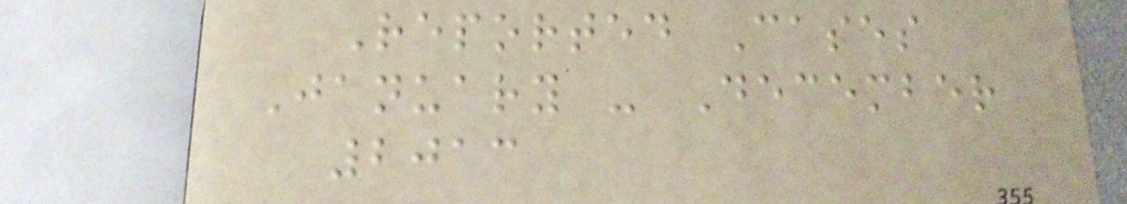Reported Cases
January - December
2013
